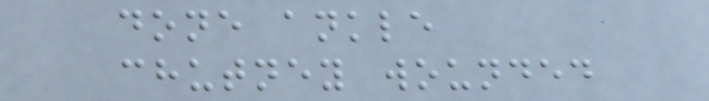done ankle
chutney wounded
